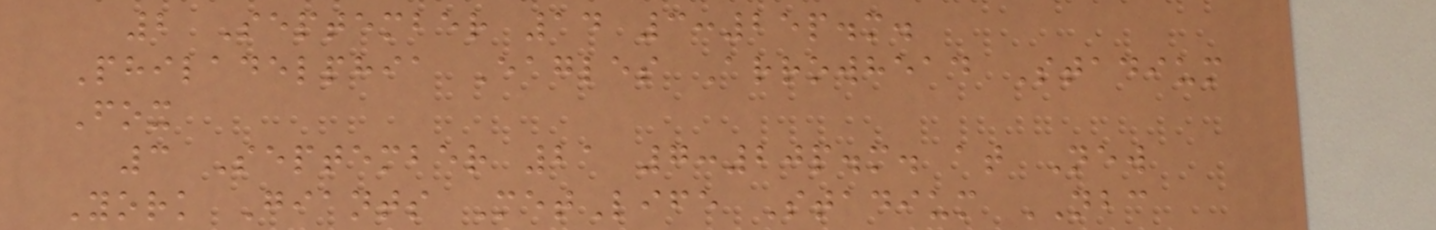2 September 14 3:25p.m.
Philadelphia Eagles Arrowhead Stadium
Fox
3 September 21 7:20p.m. at New
York Giants MetLife Stadium NBC
